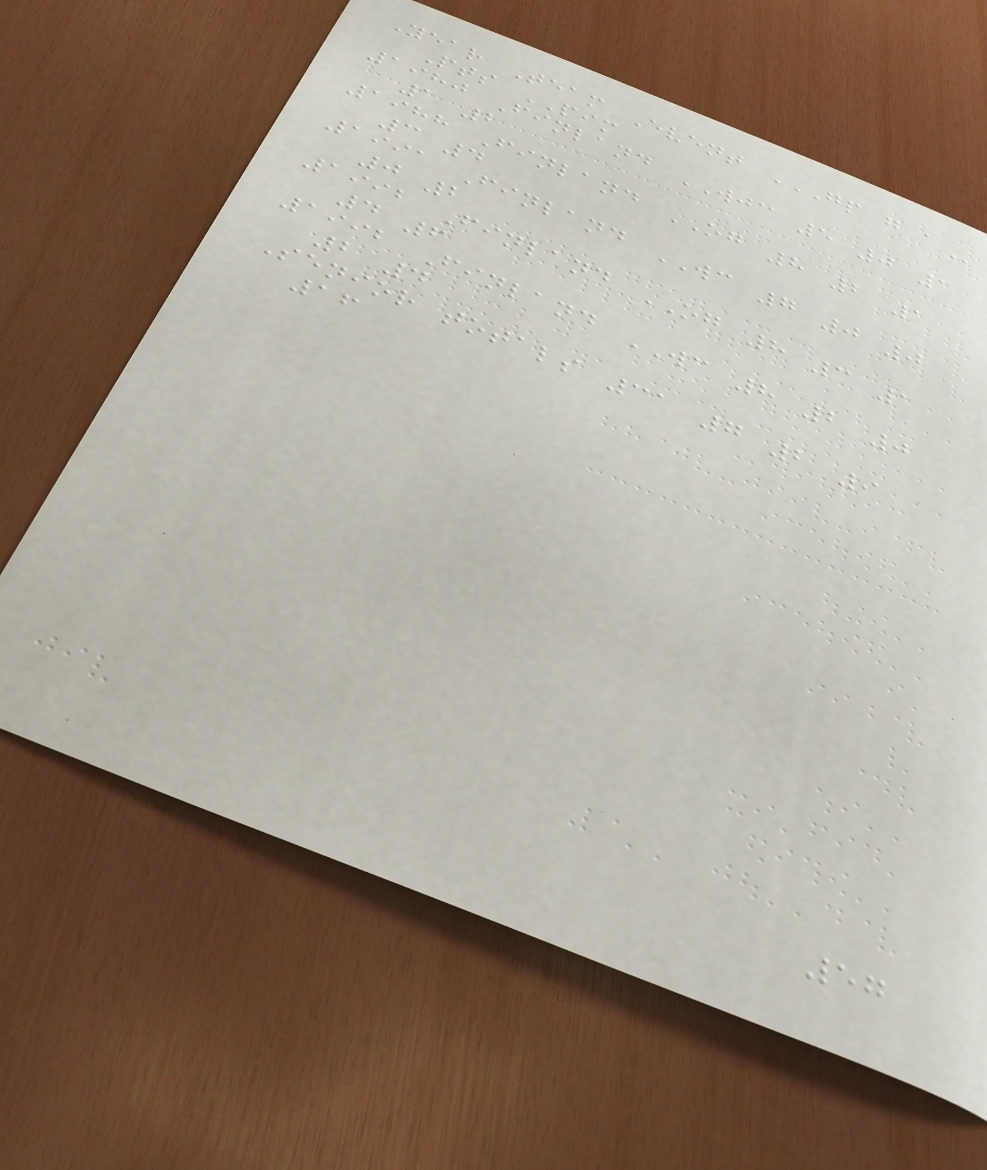Year Team Event GP G A
Pts PIM
1980 Finland WJC 5 0 1
1 2
1988 Finland OG 8 2 1
3 4
1991 Finland WC 7 0 0
0 2
1992 Finland OG 8 3 1
4 6
1992 Finland WC 8 2 0
2 4
Senior totals 31 7 2 9
16
57
